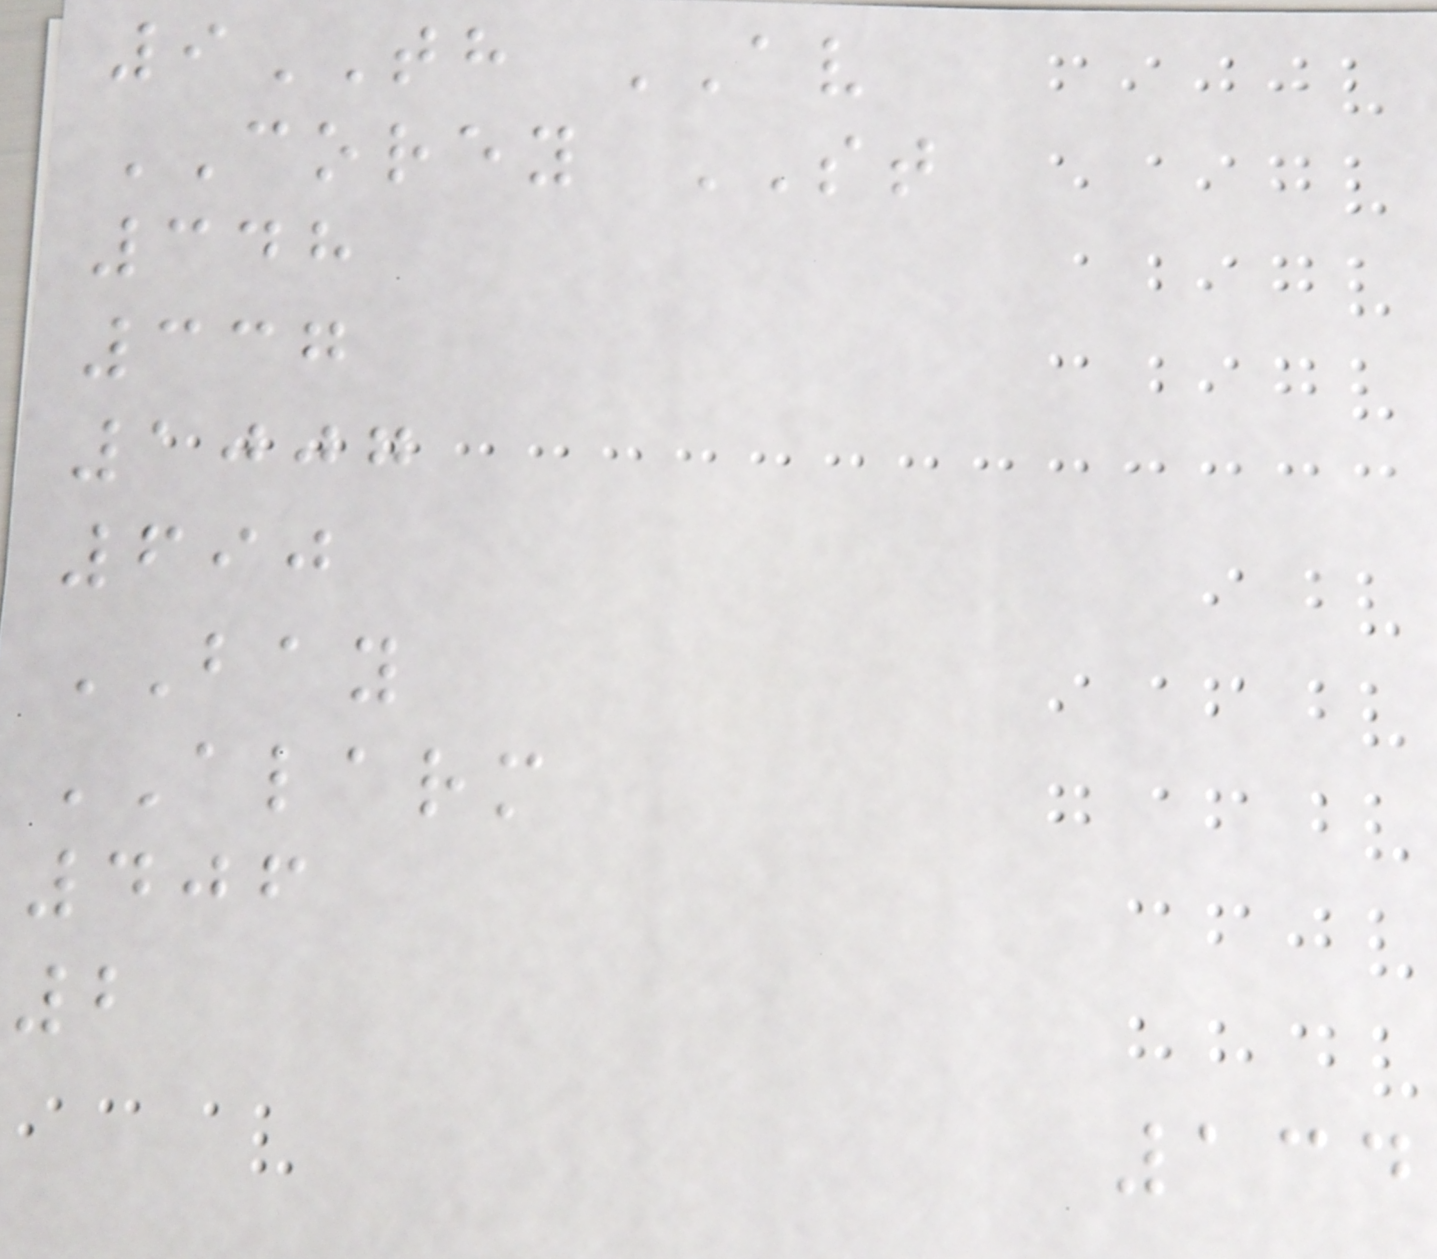9TH AV
COREY ST
348
337
1007
690
BAY
ALARM
406
2
134
